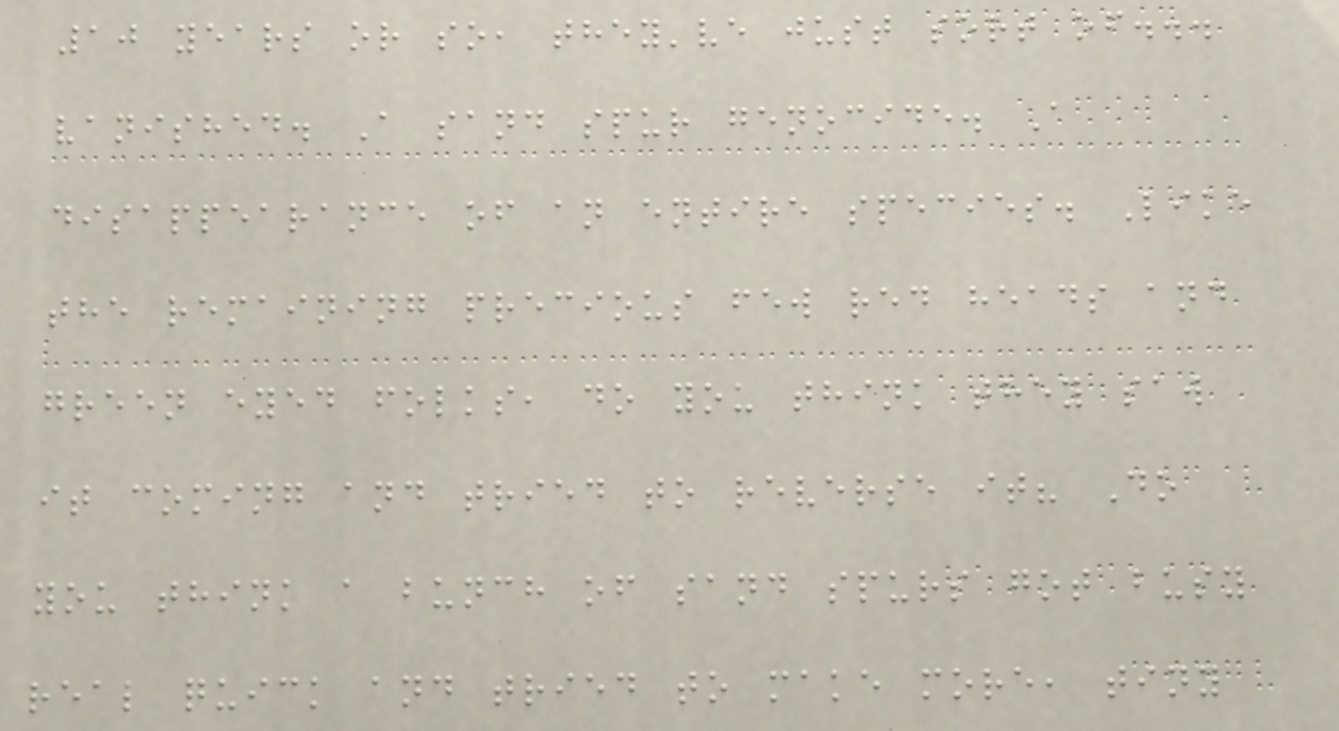10 years or so, they've just sort of...
vanished. A sand spur genocide. A
disappearance of an entire species. Like
the remaining precious few red heads and
green eyed folks, do you think they saw
it coming and tried to reverse it? Do
you think a bunch of sand spurs got busy
real quick and tried to make more, tiny
